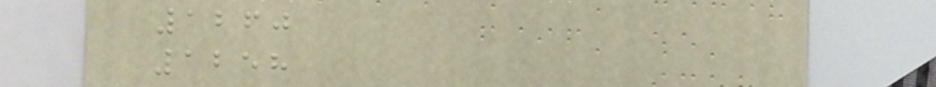1260
1258
